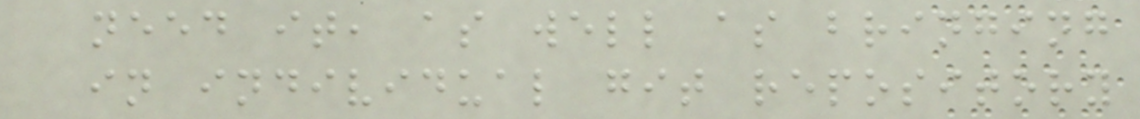need it, as well as bringing
in individual git repository
